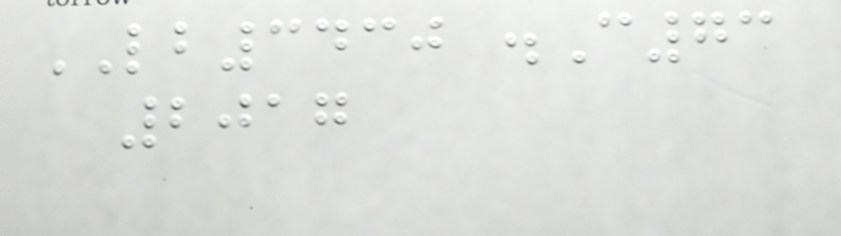LB3430 .C73
2017
